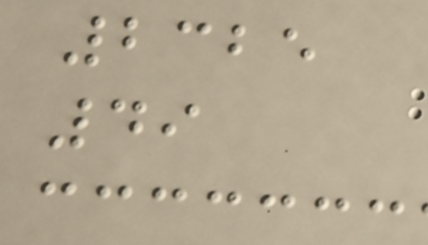2325
49
